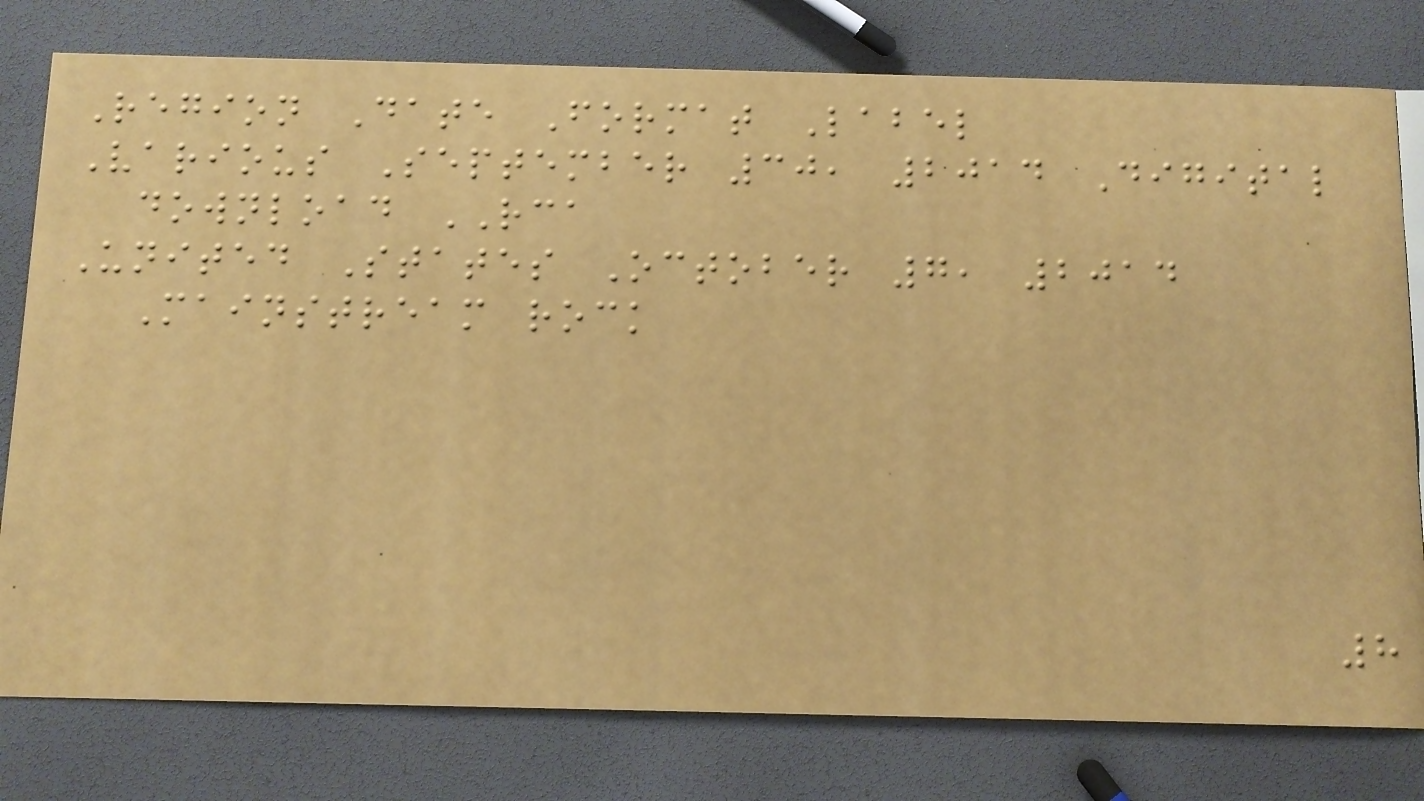Region Date Format Label
Various September 30, 2014 Digital
download RCA
United States October 7, 2014
Mainstream rock
8
